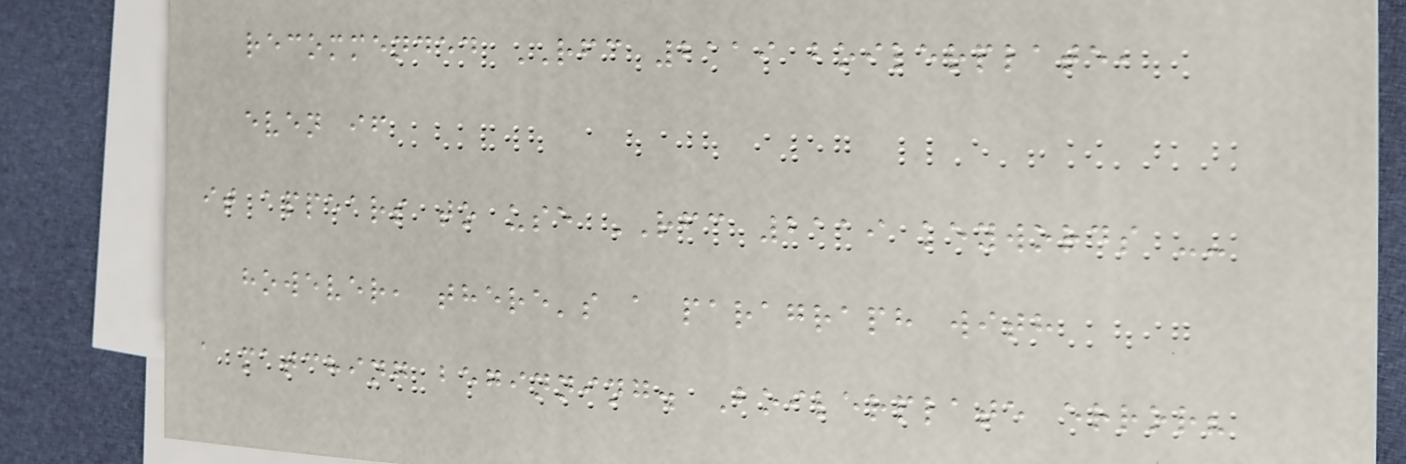recommended RFC 2119 boilerplate,
even if
it appears to use RFC 2119 keywords --
however, there's a paragraph with
a matching beginning. Boilerplate error?
